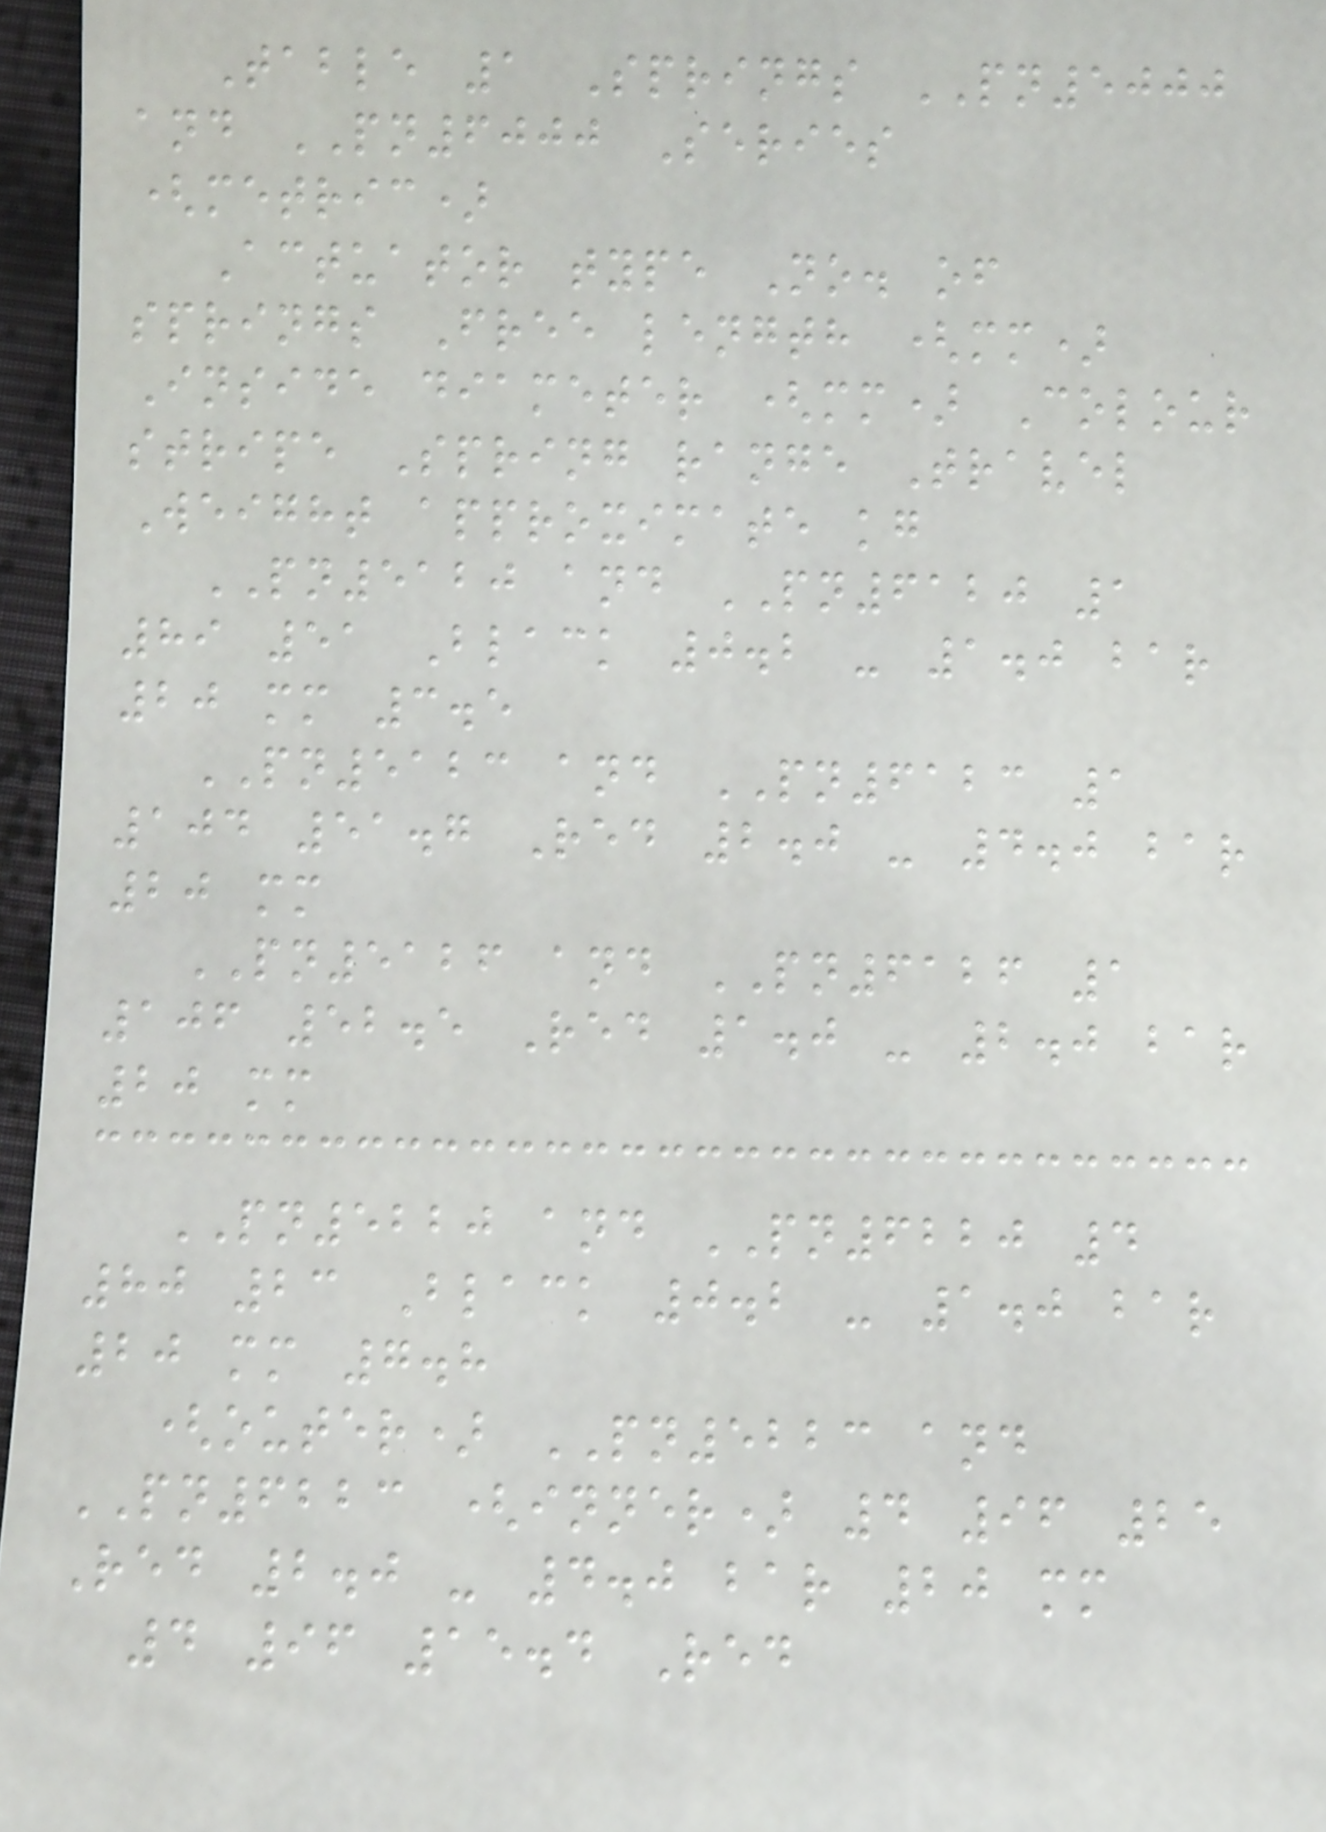Table 1 Springs PN5000
and PN6000 Series
(metric)
Actuator type No. of
springs Free length (mm)
Inside diameter (mm) Colour
stripe Spring range Travel
Weight approximate kg
PN5120 and PN6120 1
89 51 Black 0.2 - 1.0 bar
20 mm 3.5
PN5123 and PN6123 1
104 51.7 Red 2.0 - 4.0 bar
20 mm
PN5126 and PN6126 1
106 52.5 Red 1.0 - 2.0 bar
20 mm
PN5220 and PN6220 4
80 23 Black 0.2 - 1.0 bar
20 mm 7.8
(outer) PN5223 and
PN6223 (inner) 4 96 25
Red 2.0 - 4.0 bar 20 mm
4 96 15.4 Red
